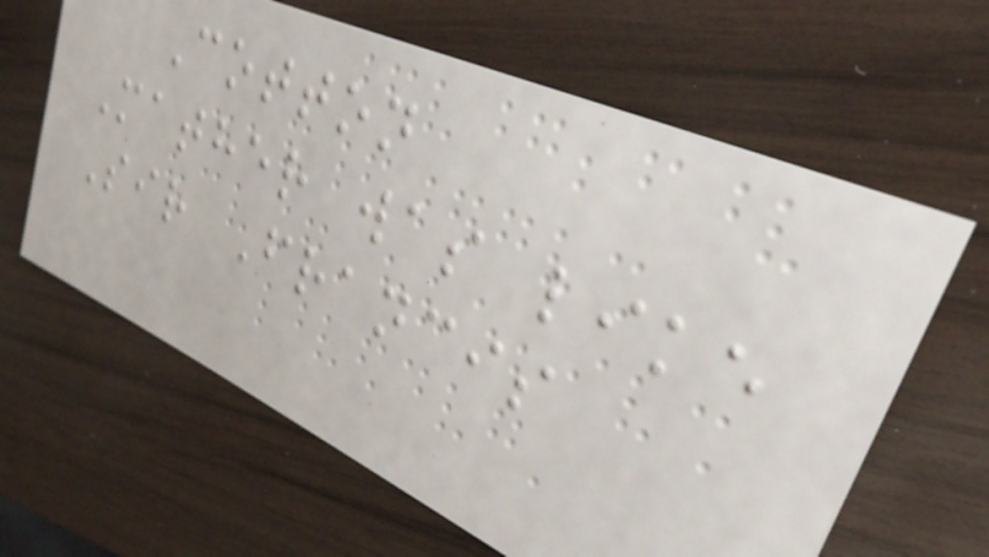Cotton
Mather was like
Sir Francis
